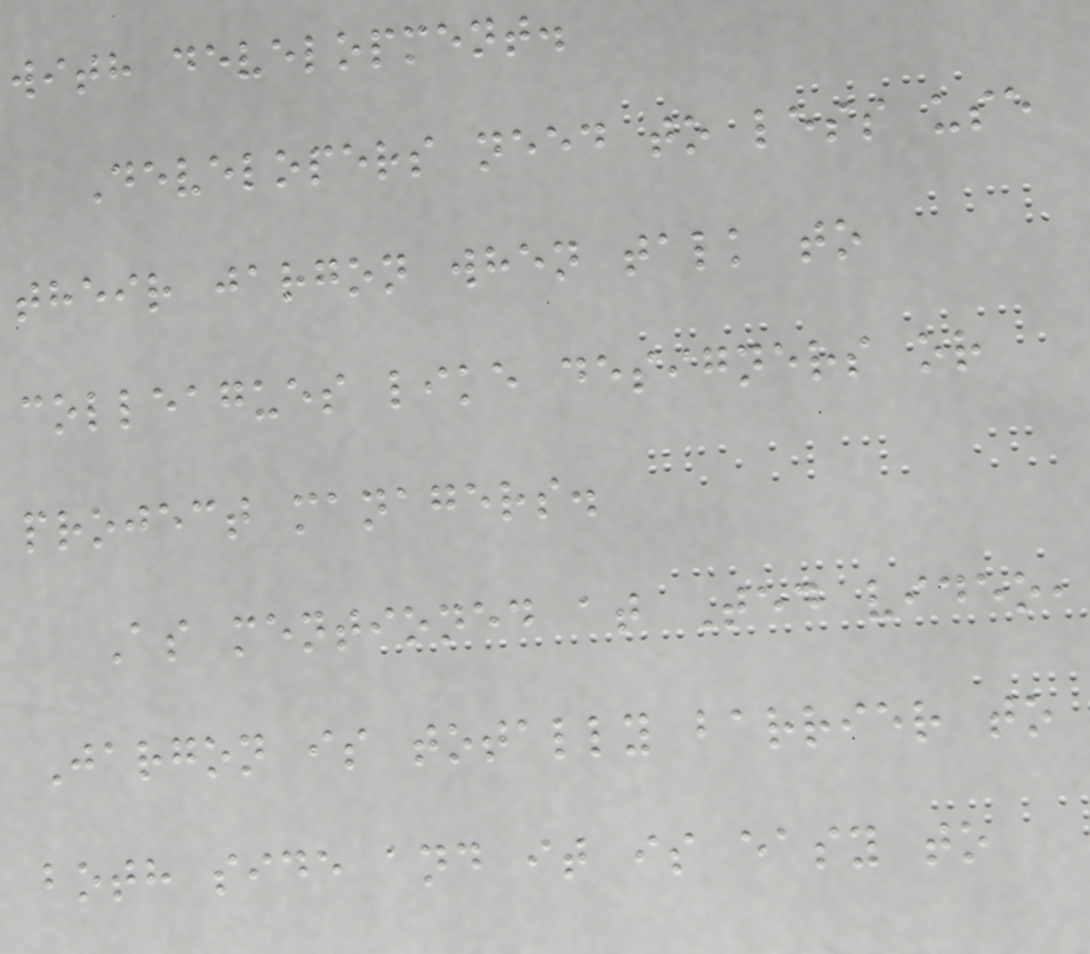with development.
Developers need to less use
their jargon when talk to
colleagues like designers or
project managers.
As mentioned at Ted video,
Jargon is totally barrier to
both side and it is easy to
